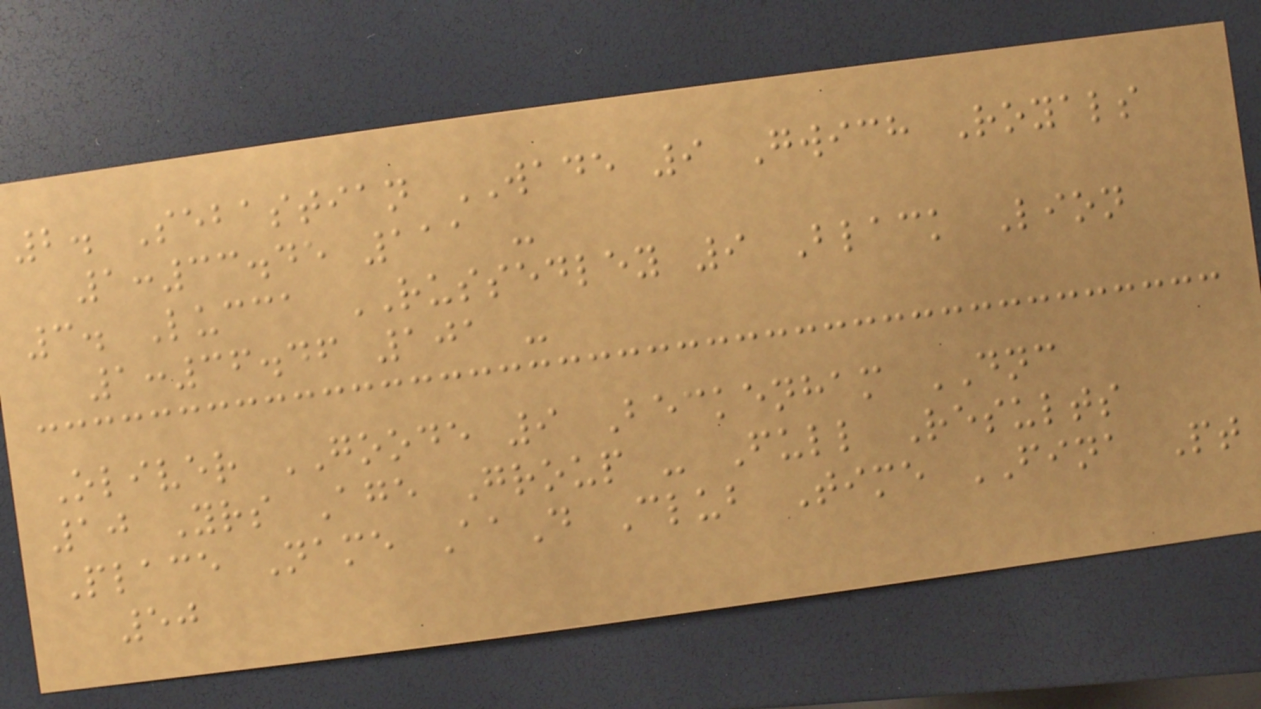2. Sebastian WADE 9 Gwich Royals
1:33.45 111 -
3. Lucca RUSSEDLEY 9 Black Lion
1:36.46 101 -
Oliver GOODE 9 Beckenham DNC
10 Yrs Age Group - Full Results
Place Name AaD Club Time FINA Pt
50
